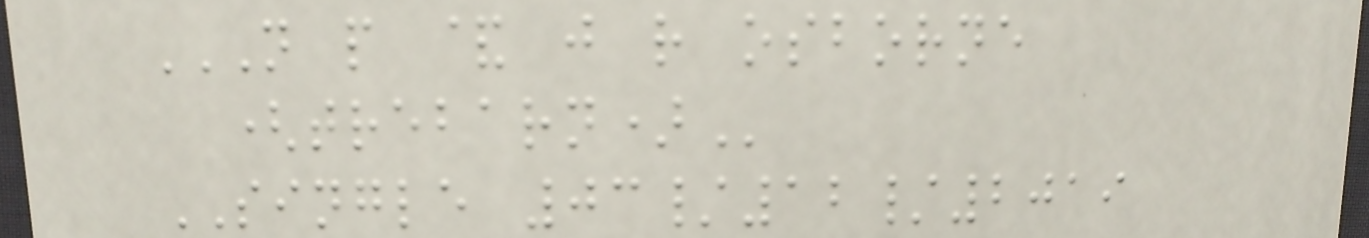N P & J R OSBORNE
(TREBARN)
SINGLE 03/12/2019
